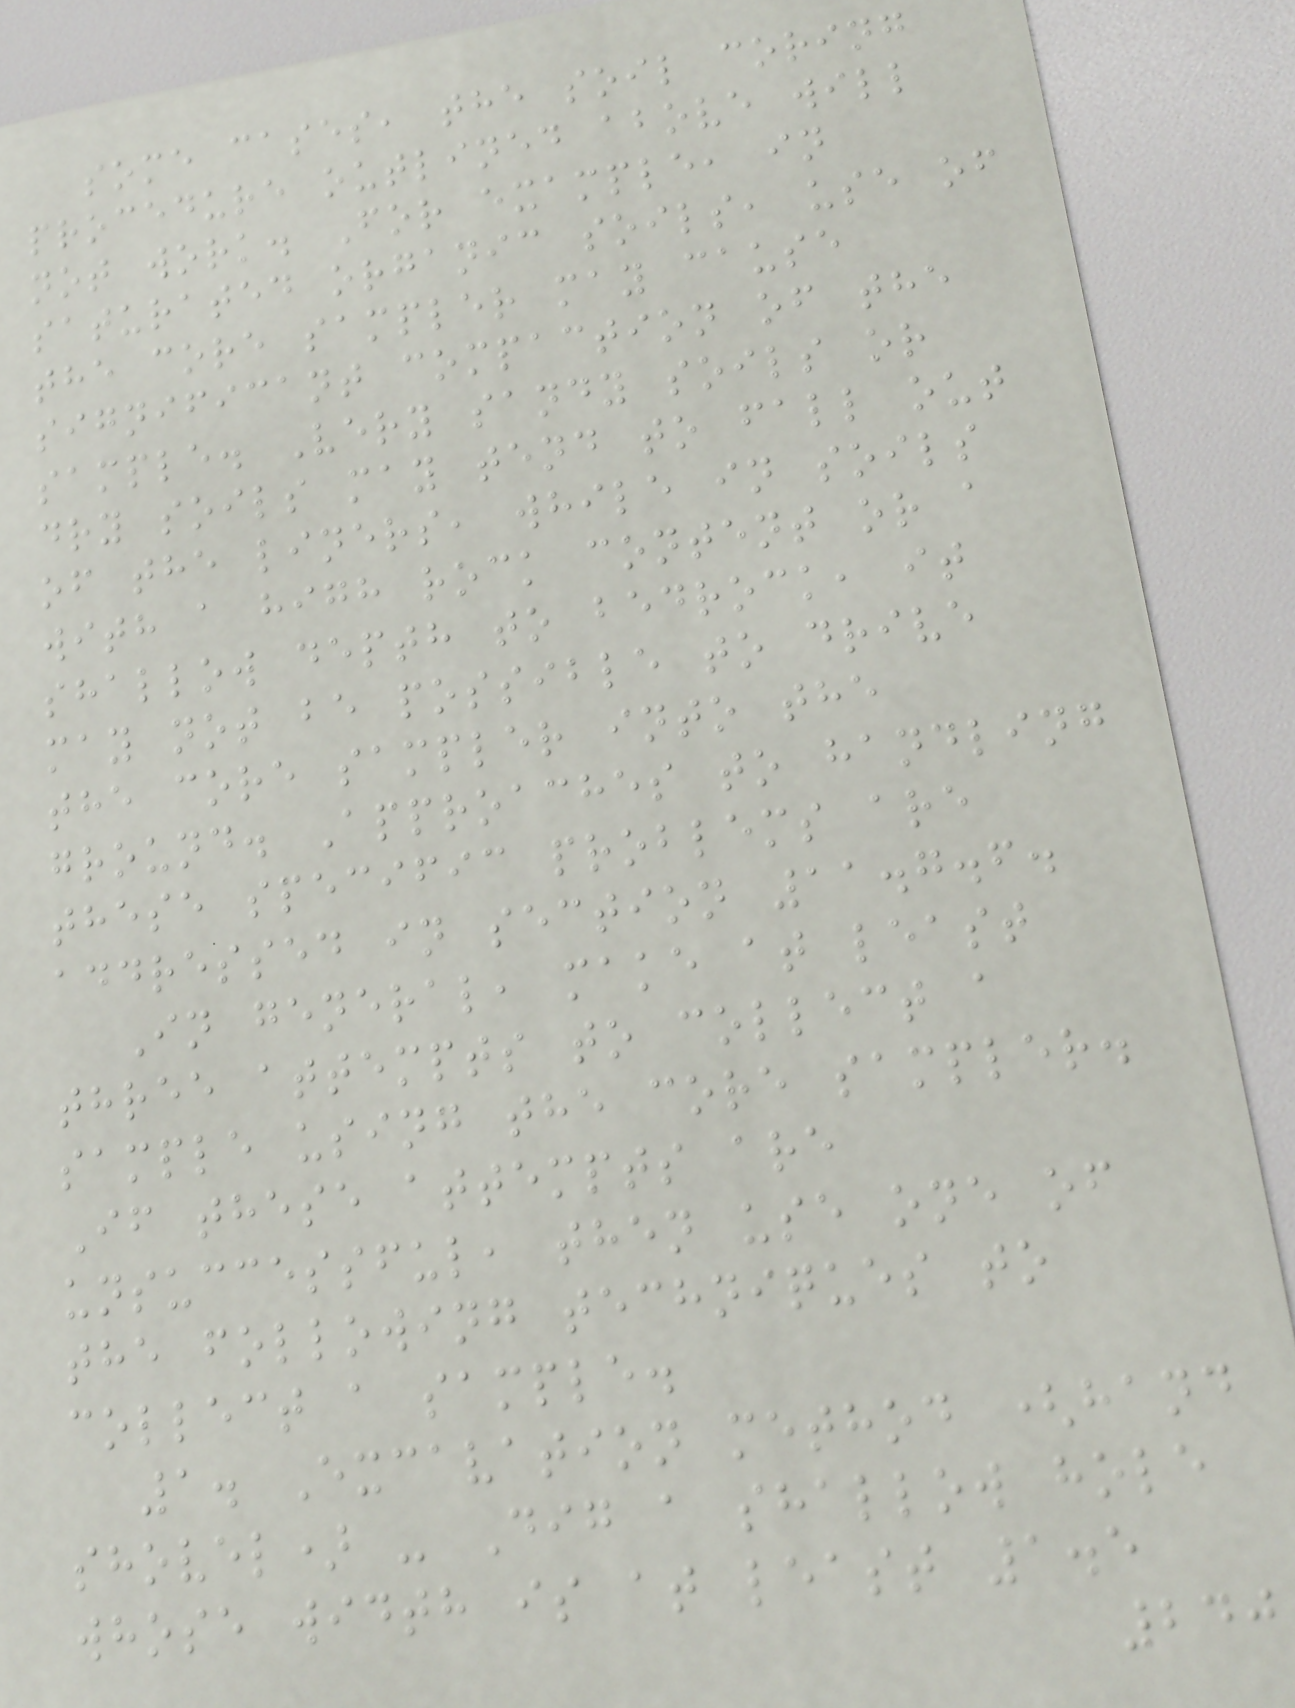some cases, the soil coring
procedure outlined above will
not work. For example, in
saturated organic soils, use of
the core sampler may cause
significant compaction of the
sample. Very sandy soils or
dry soils may tend to fall out
of the liners, while in soils
with a high rock content or a
shallow depth to bedrock, it
may not be possible to drive
the core sampler into the
ground. Approaches to handling
these specific problems are
addressed in section 11.7.6.
In general, make at least
three attempts to collect a
sample using the core sampler.
If these attempts are
unsuccessful, then use one of
the following techniques to
collect a sample.
1. Excavation method (hand
shovel) - Dig a shallow hole
whose width is at least 1.5
240
